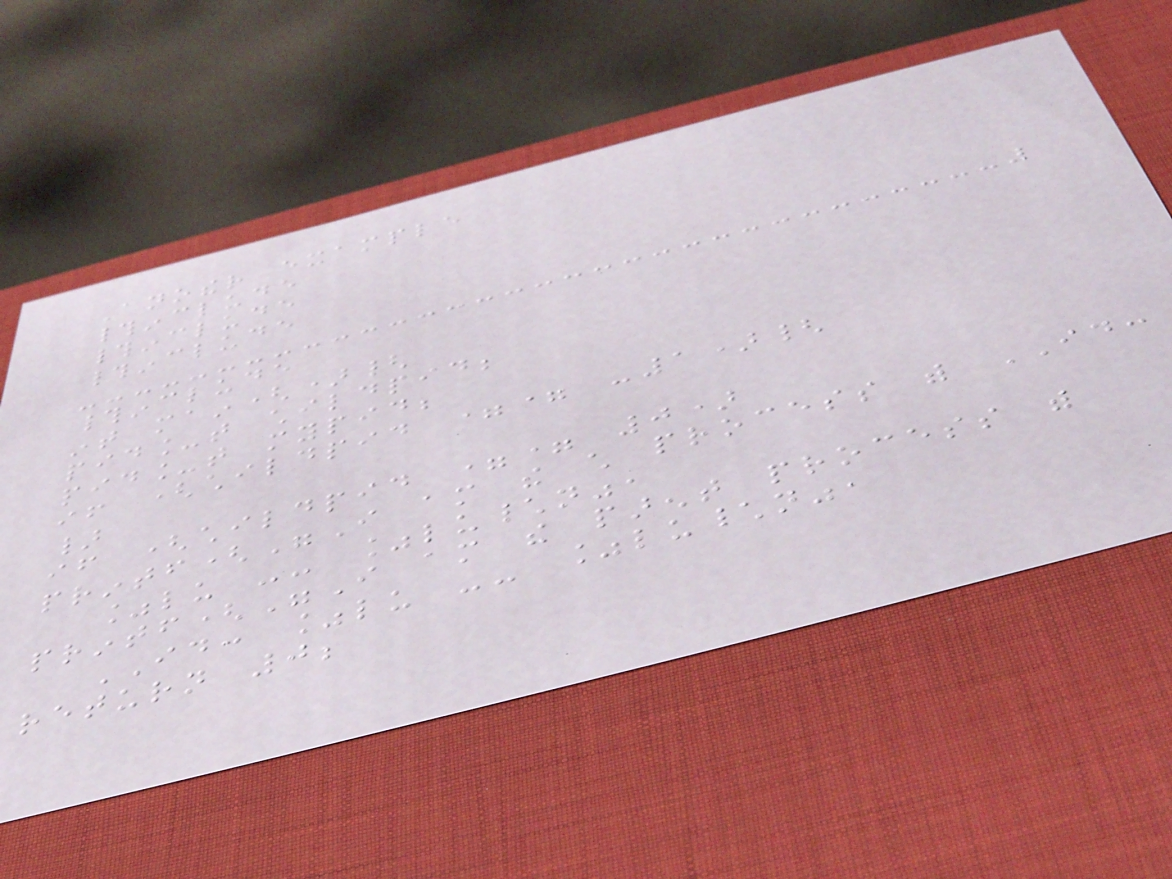Another example
#include
#include
#include
#include
int main(){
pid_t childpid;
pid_t mypid;
if (childpid == -1){
}
if (childpid == 0)
printf("I am the child process with ID:
%lu -- %lu\n",
printf("I am the parent process with
ID: %lu -- %lu\n",
return 0;
